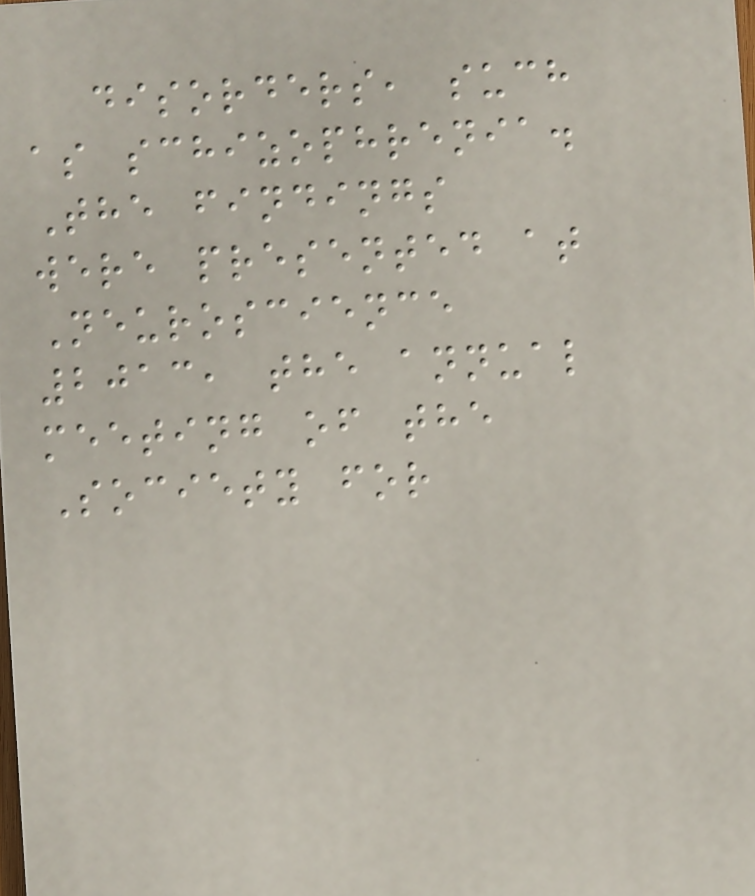disorders, such
as schizophrenia.
The findings
were presented at
Neuroscience
2013, the annual
meeting of the
Society for
